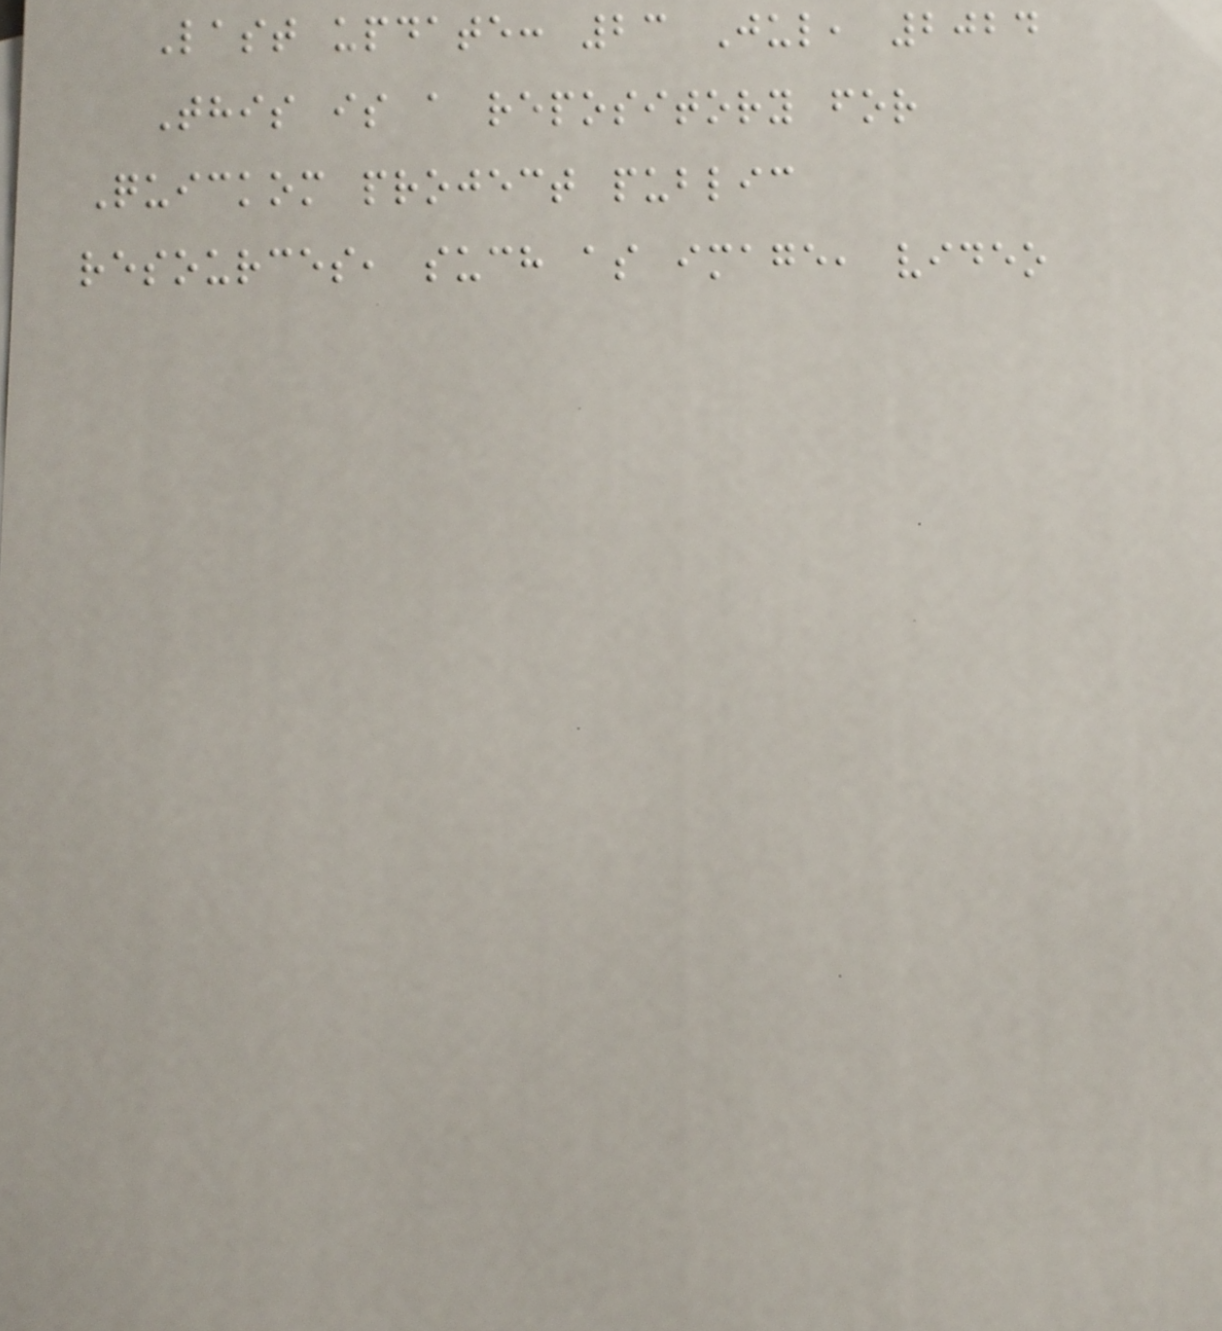Last update: 23 Jul, 2024
This is a repository for
Quickom project public
resources, such as image, video
